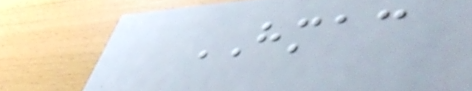HMAC
